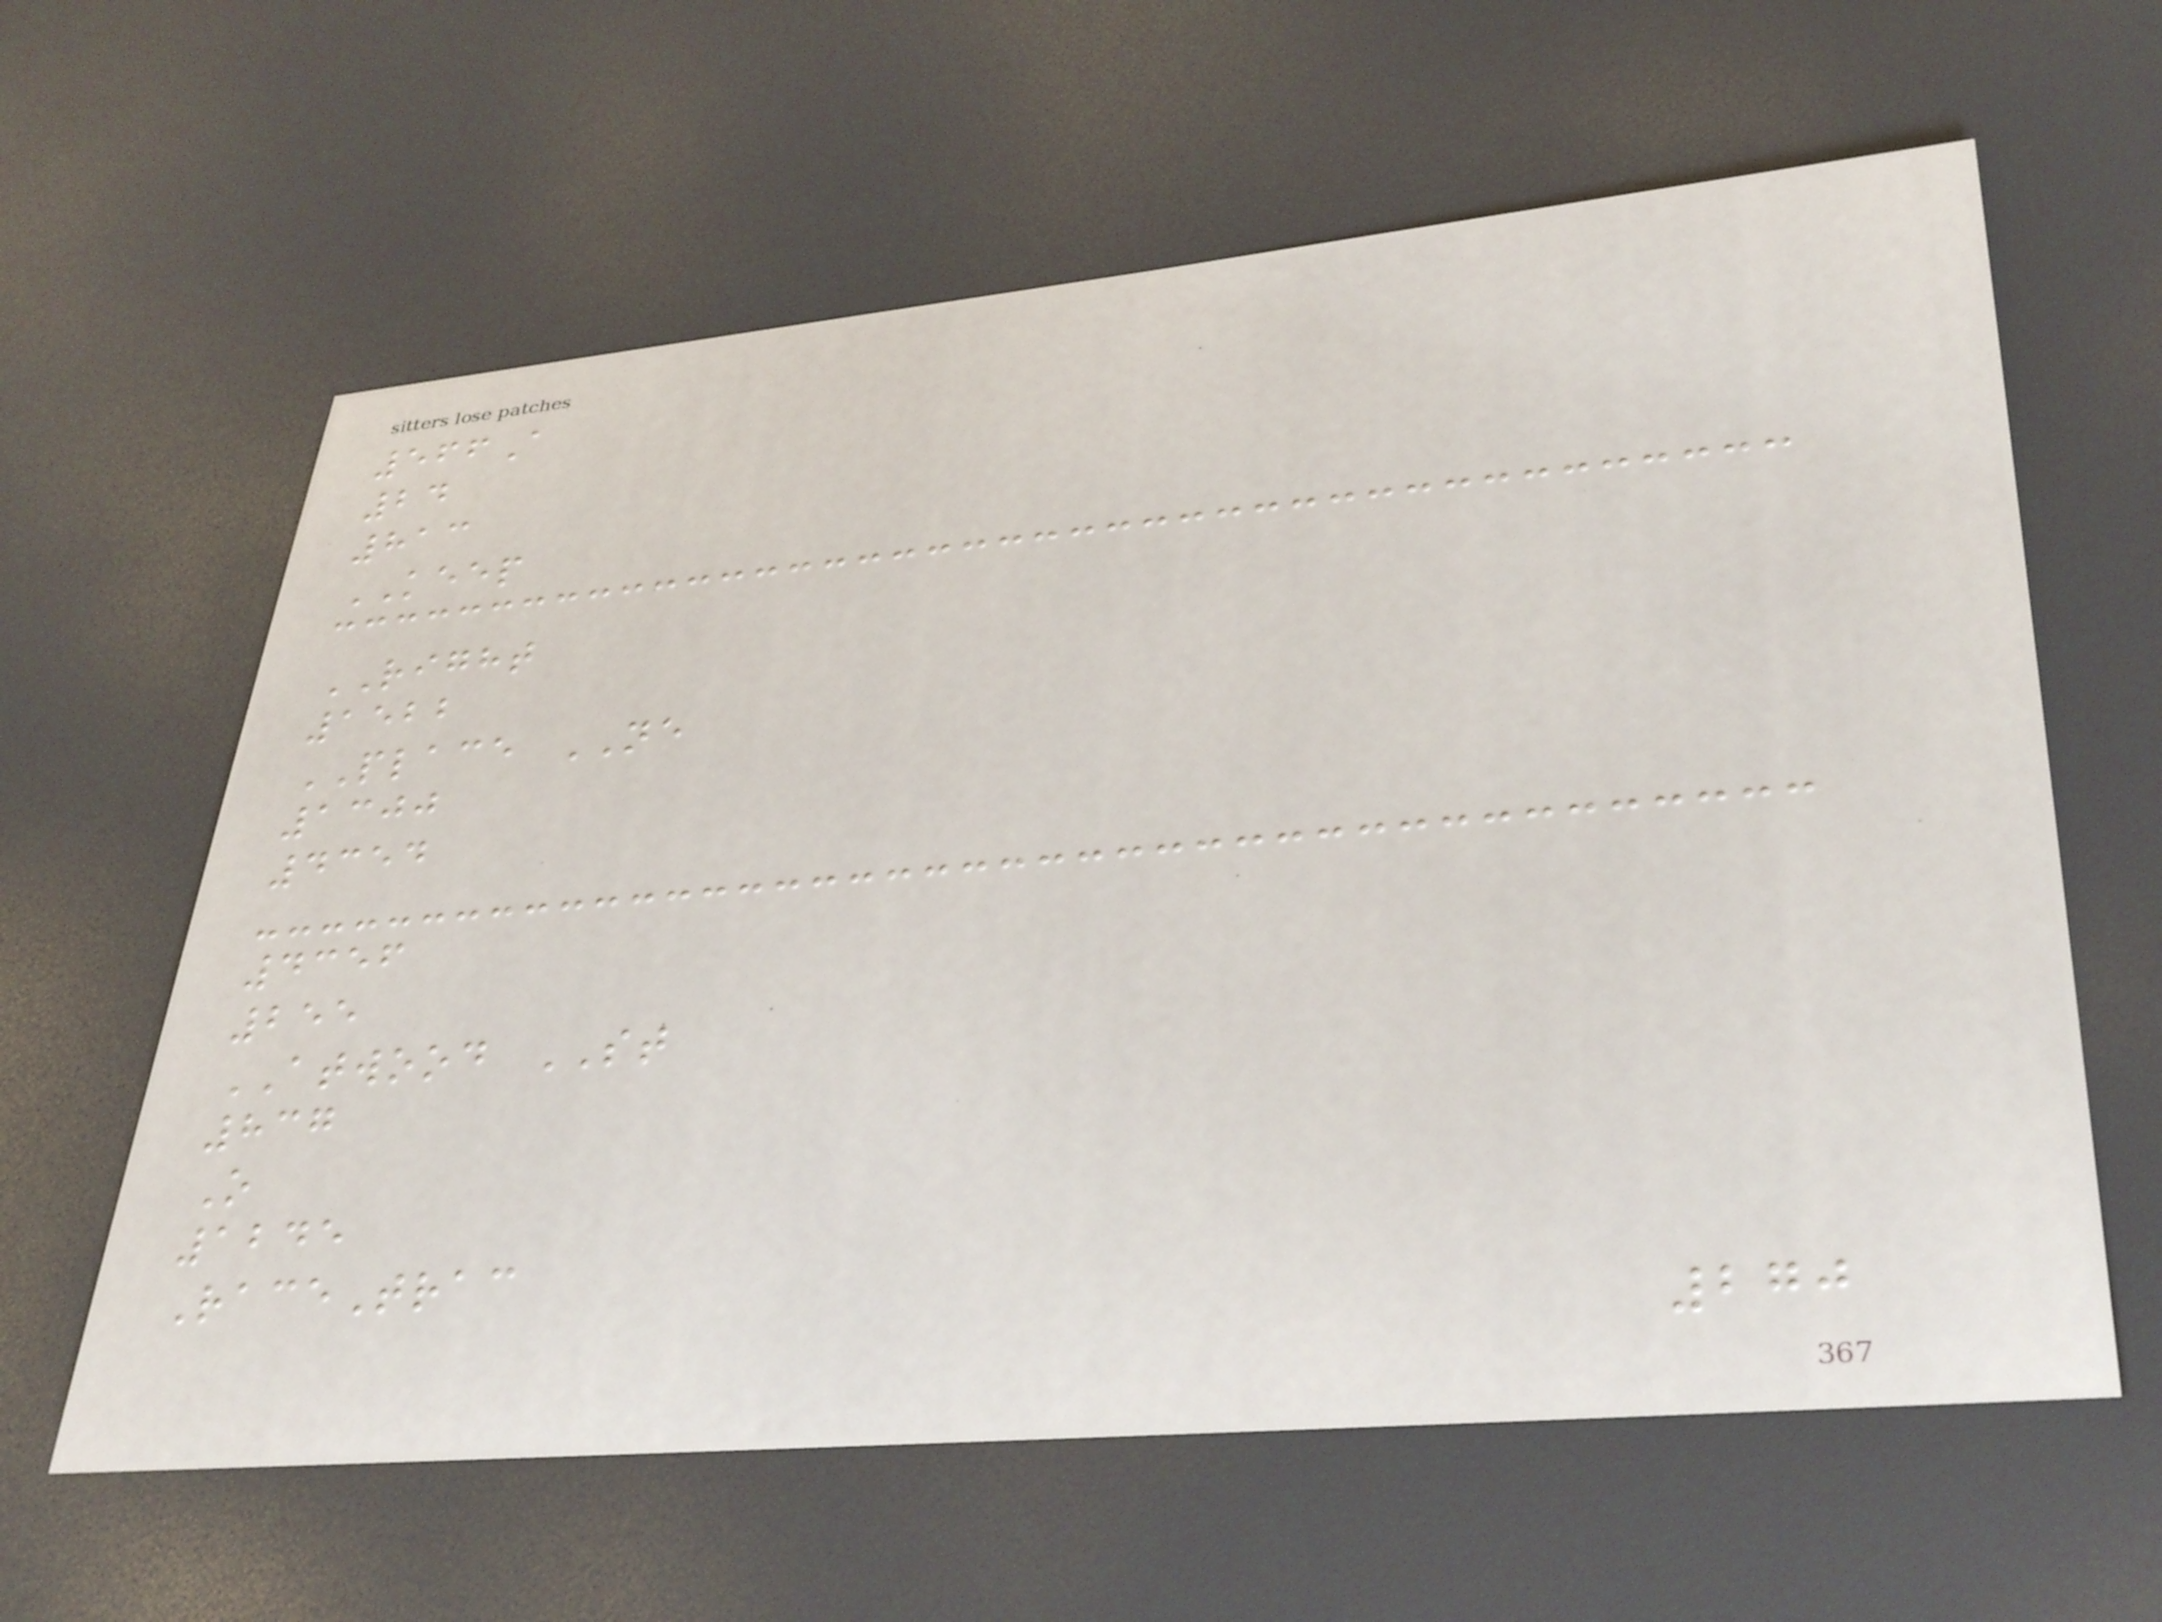566A
24
813
KEEP
RIGHT
1522
PLACE NE
1300
4354
4356
255
ATWOOD ST
837
O
1245
RaceTrac
270
